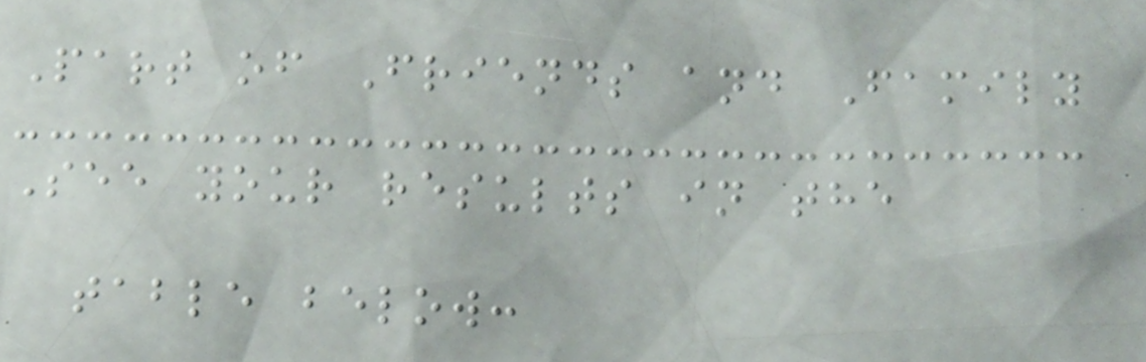Part of Friends and Family
See your results in the
table below:
